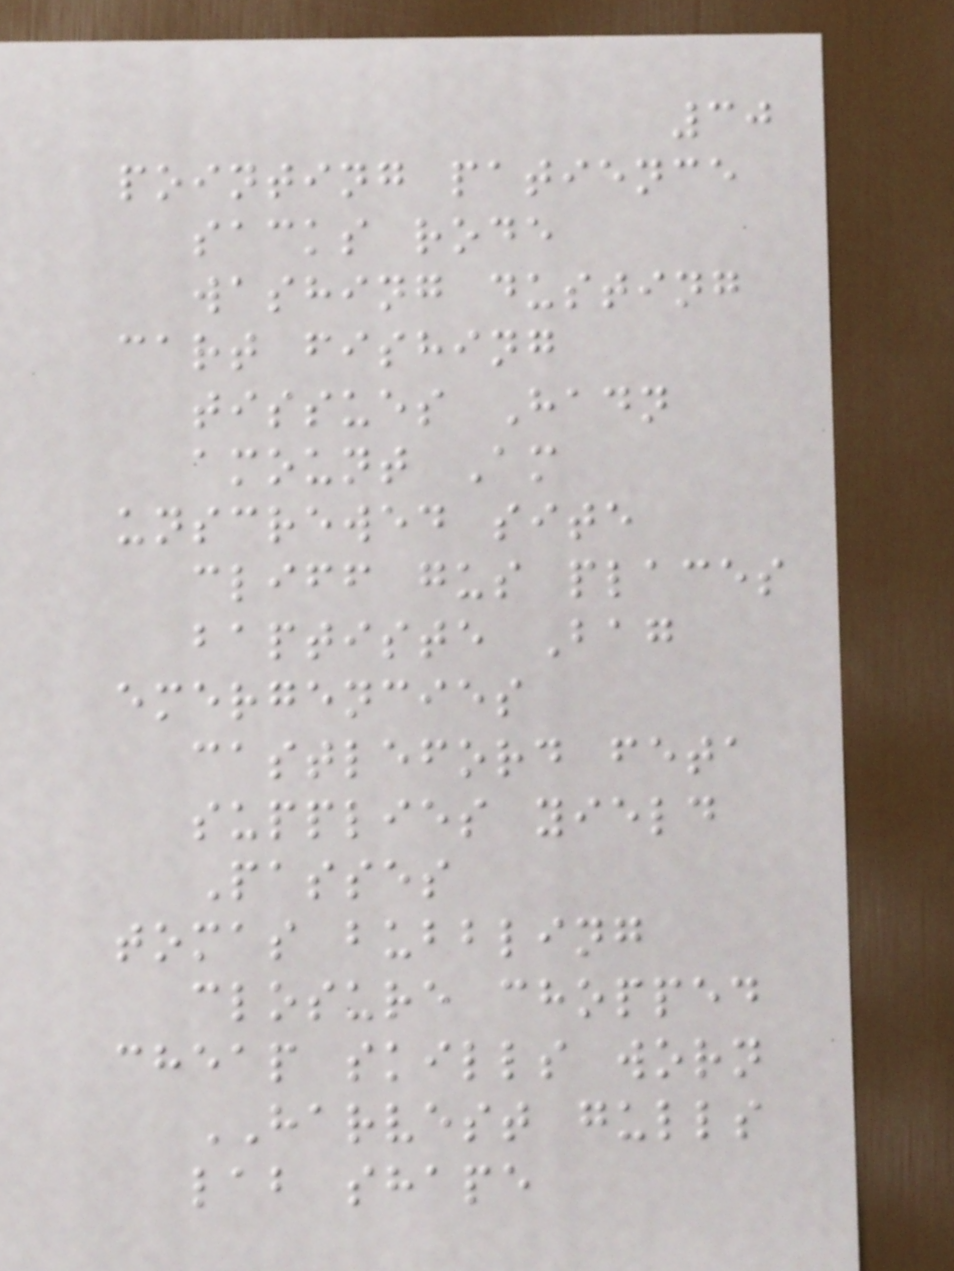30
pointing patience
sacks rode
washing dusting
cart fishing
tissues Hadn
amount Am
unscrewed site
cliff gus places
baptiste Bag
emergencies
castleford feta
supplies yield
Passes
tomas bubbling
closure chopped
cheap skills worn
HARVEST gulls
lab shape
